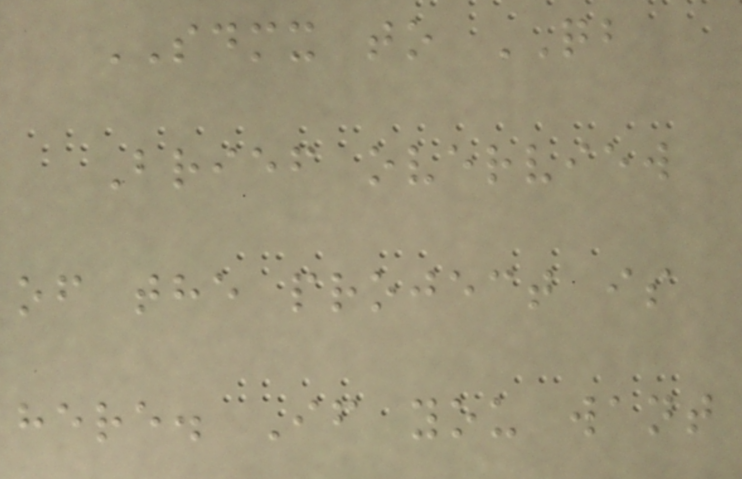SDMX to QB
Brief overview
of the project is
here. If you want
